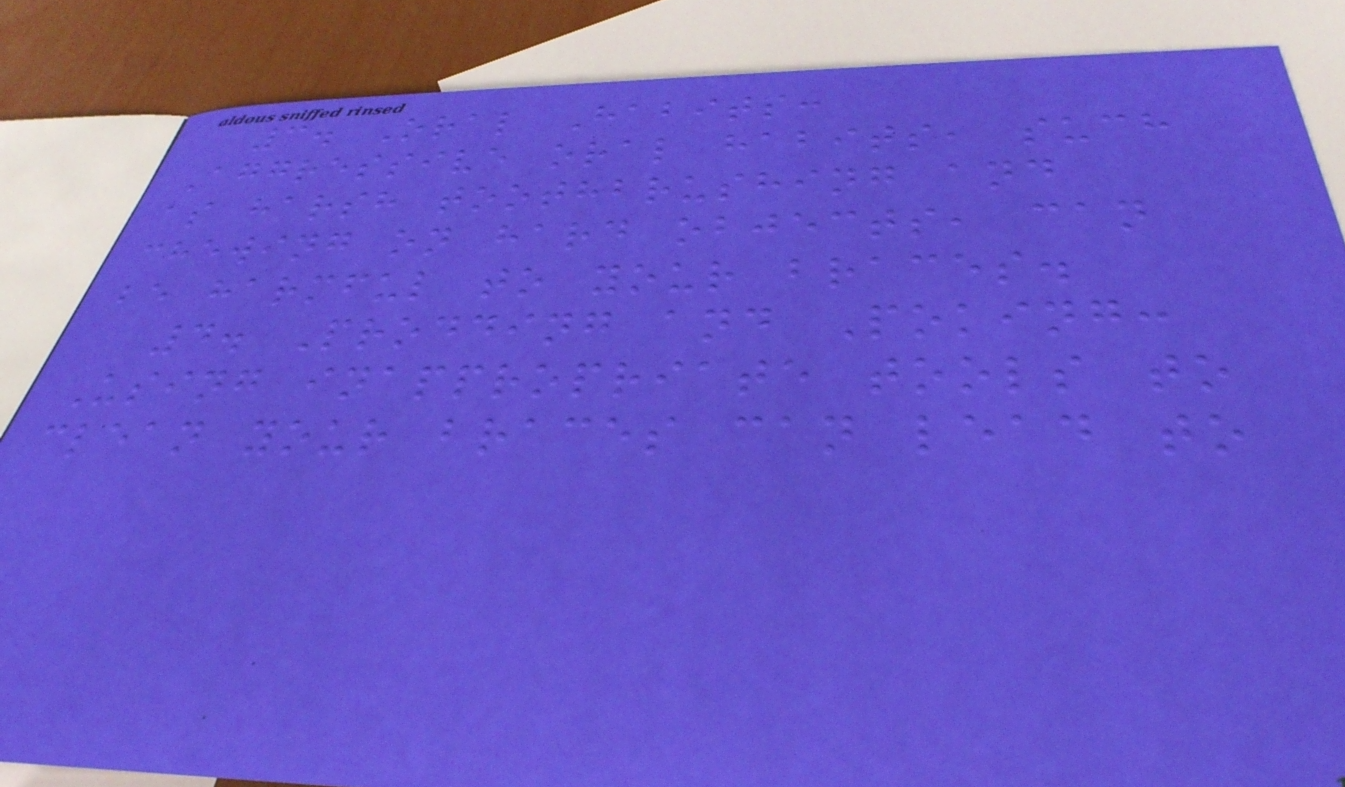3. Oral Habits:
Aggressive oral habits, such
as harsh toothbrushing and
chewing on hard objects, can
be harmful to your braces.
4. Prodding and Poking:
Using inappropriate tools to
clean your braces can lead to
